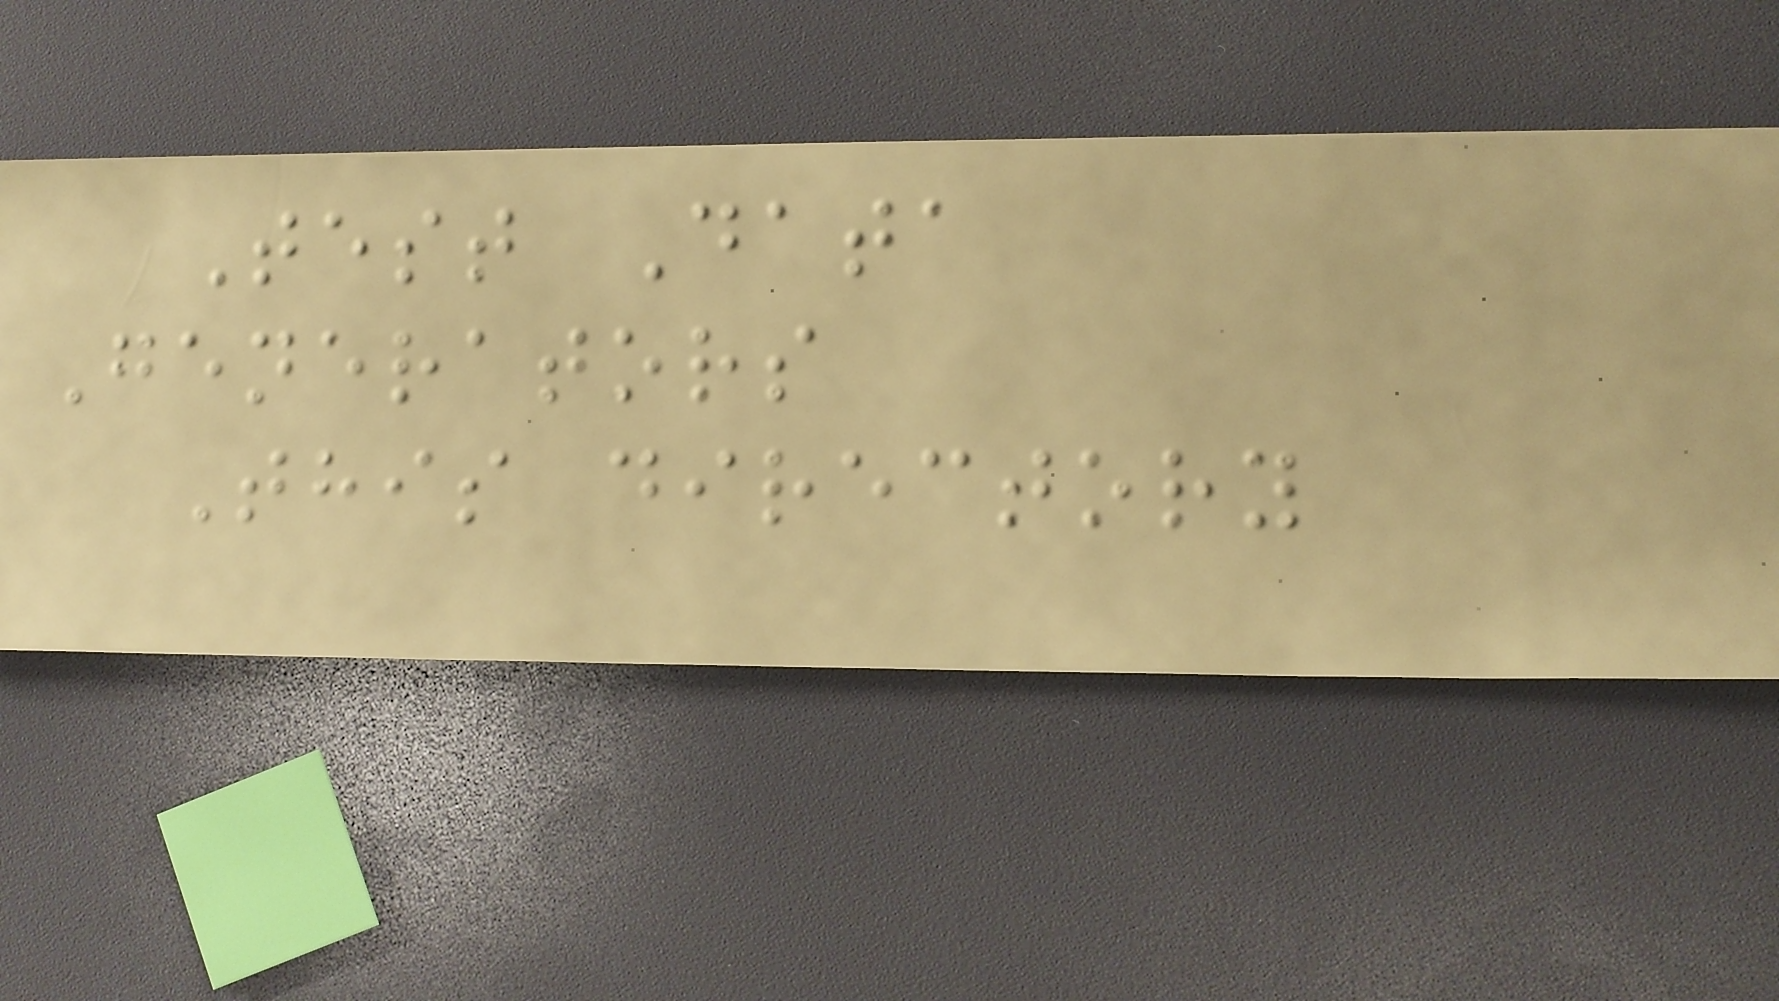Test Data
Generators
This directory
